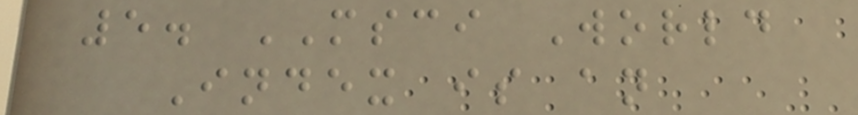5. MSCI World
Index is an
